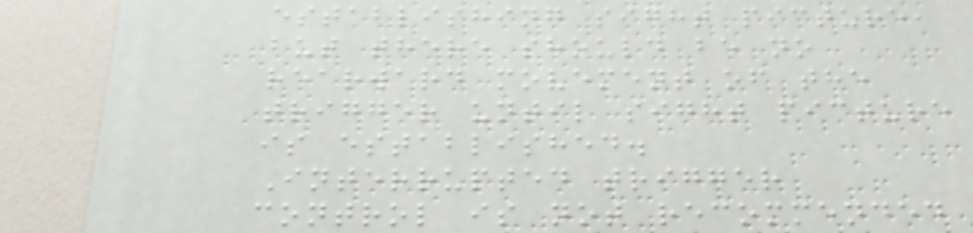establishing sight picture,
but there should be no
rearward movement of the
trigger until sight picture
is established.
Interrupted trigger
control is not recommended
